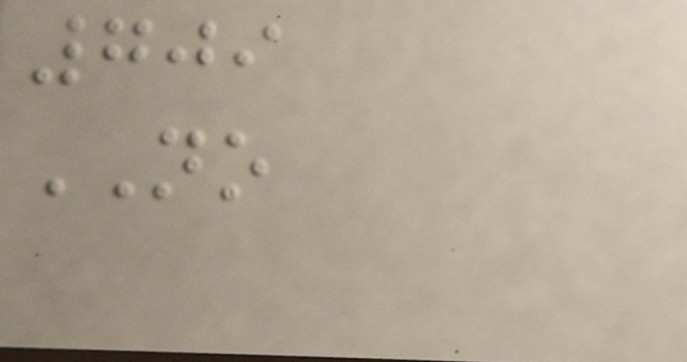709
NO
